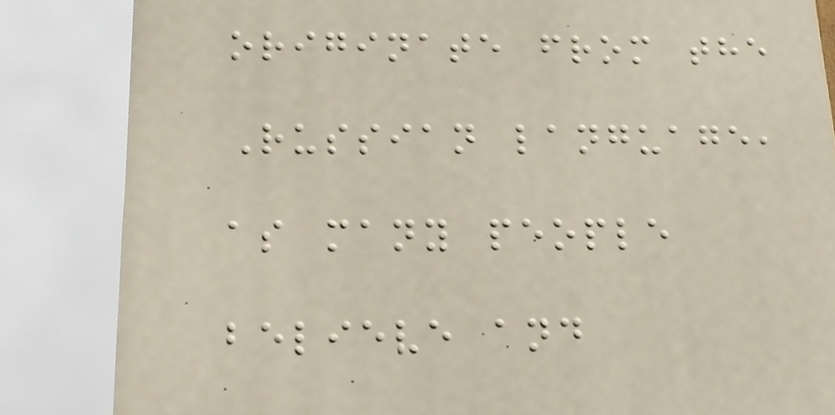originate from the
Russian language,
as many people
believe and
